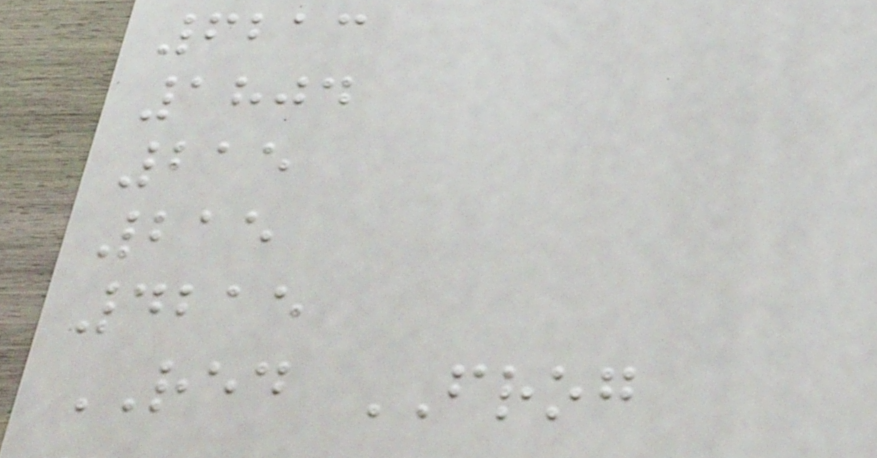6213
1804
215
215
4215
RED FROG
